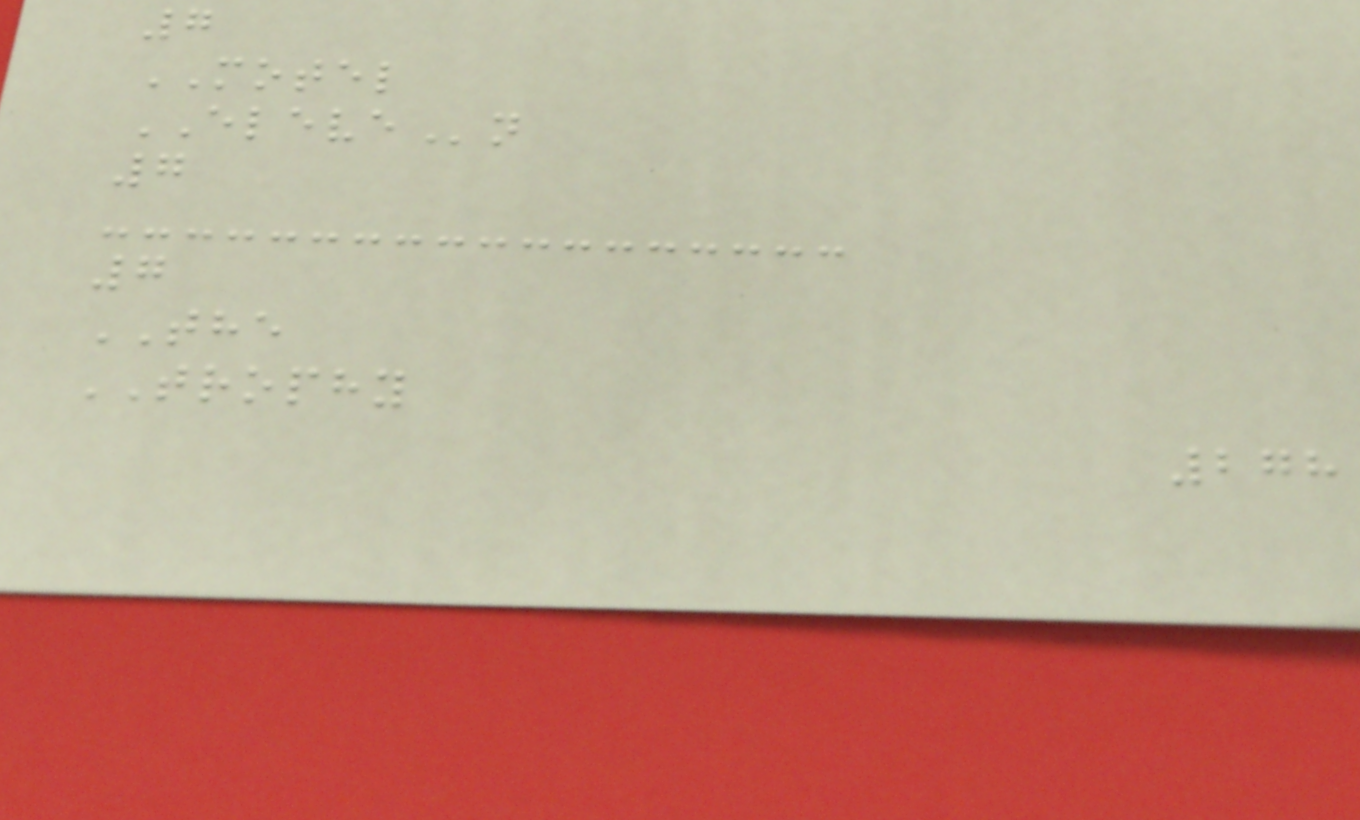7
MOTEL
ELEVEn
7
7
THE
TROPHY
278
